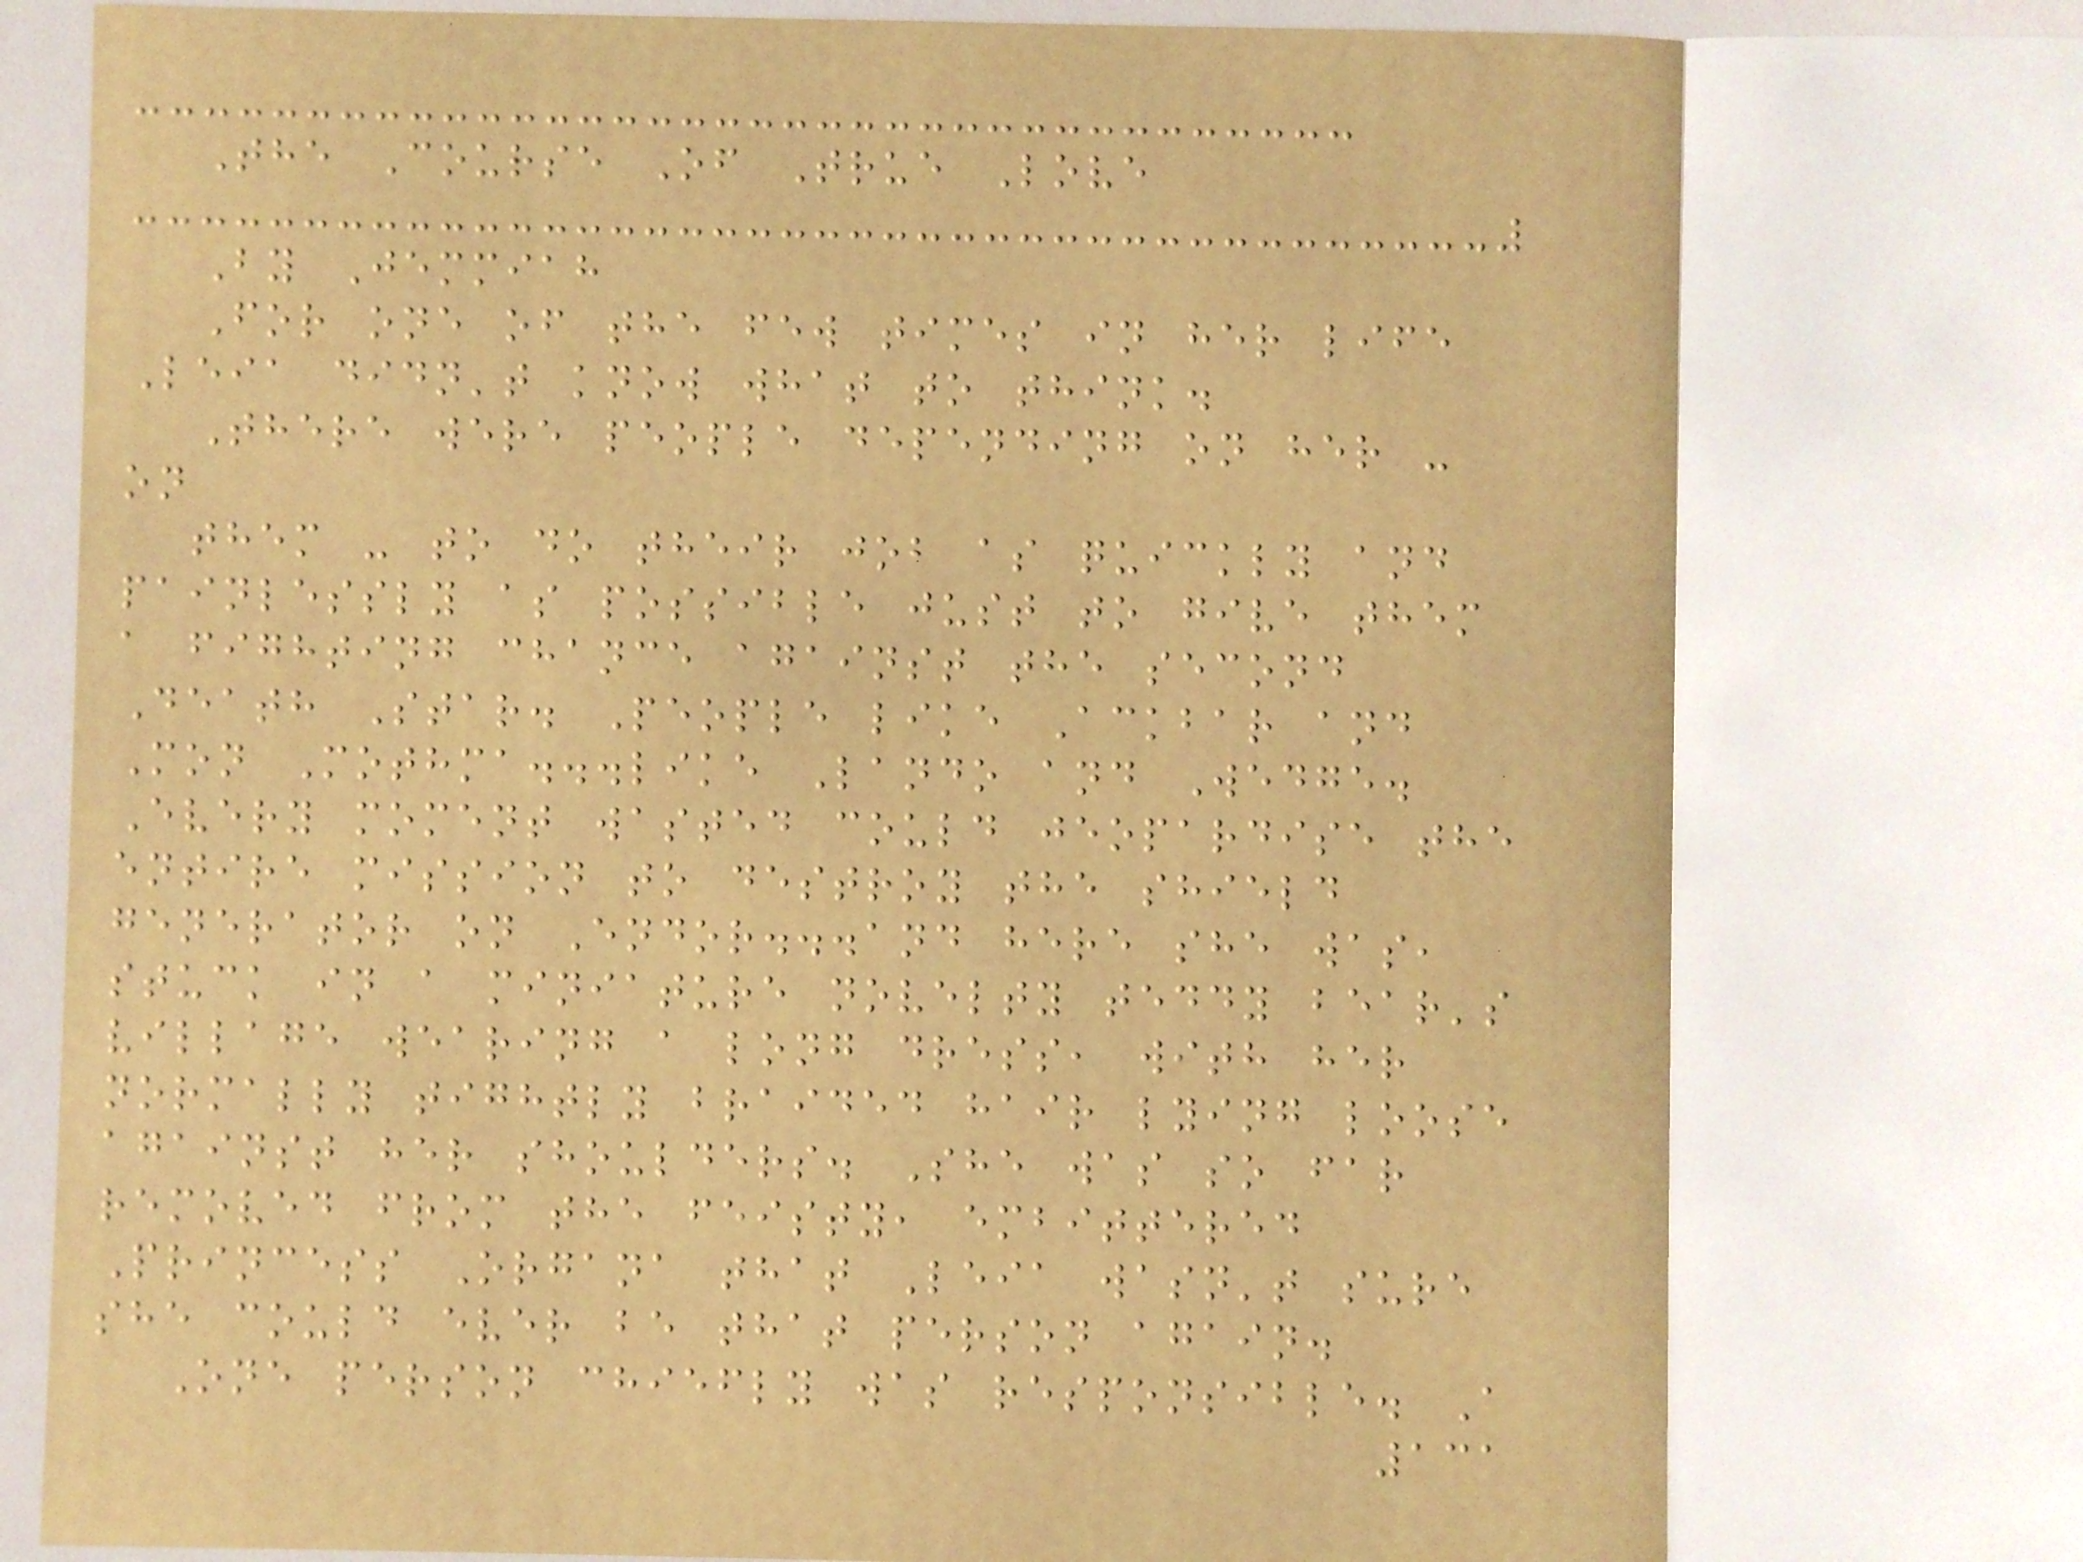The Course Of True Love
By Jemmiah
For one of the few times in her life
Leia didn't know what to think.
There were people depending on her -
on
them - to do their job as quickly and
painlessly as possible just to give them
a fighting chance against the second
Death Star. People like Ackbar and
Mon Mothma...like Lando and Wedge.
Every moment wasted could jeopardise the
entire mission to destroy the shield
generator on Endor...and here she was,
stuck in a miniature novelty teddy bear's
village wearing a long dress, with her
normally tightly braided hair lying loose
against her shoulders. She was so far
removed from the feisty, embittered
Princess Organa that Leia wasn't sure
she could ever be that person again.
One person chiefly was responsible. A
131
